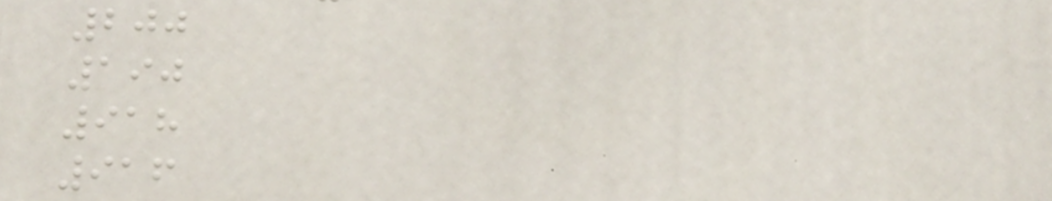200
190
918
916
